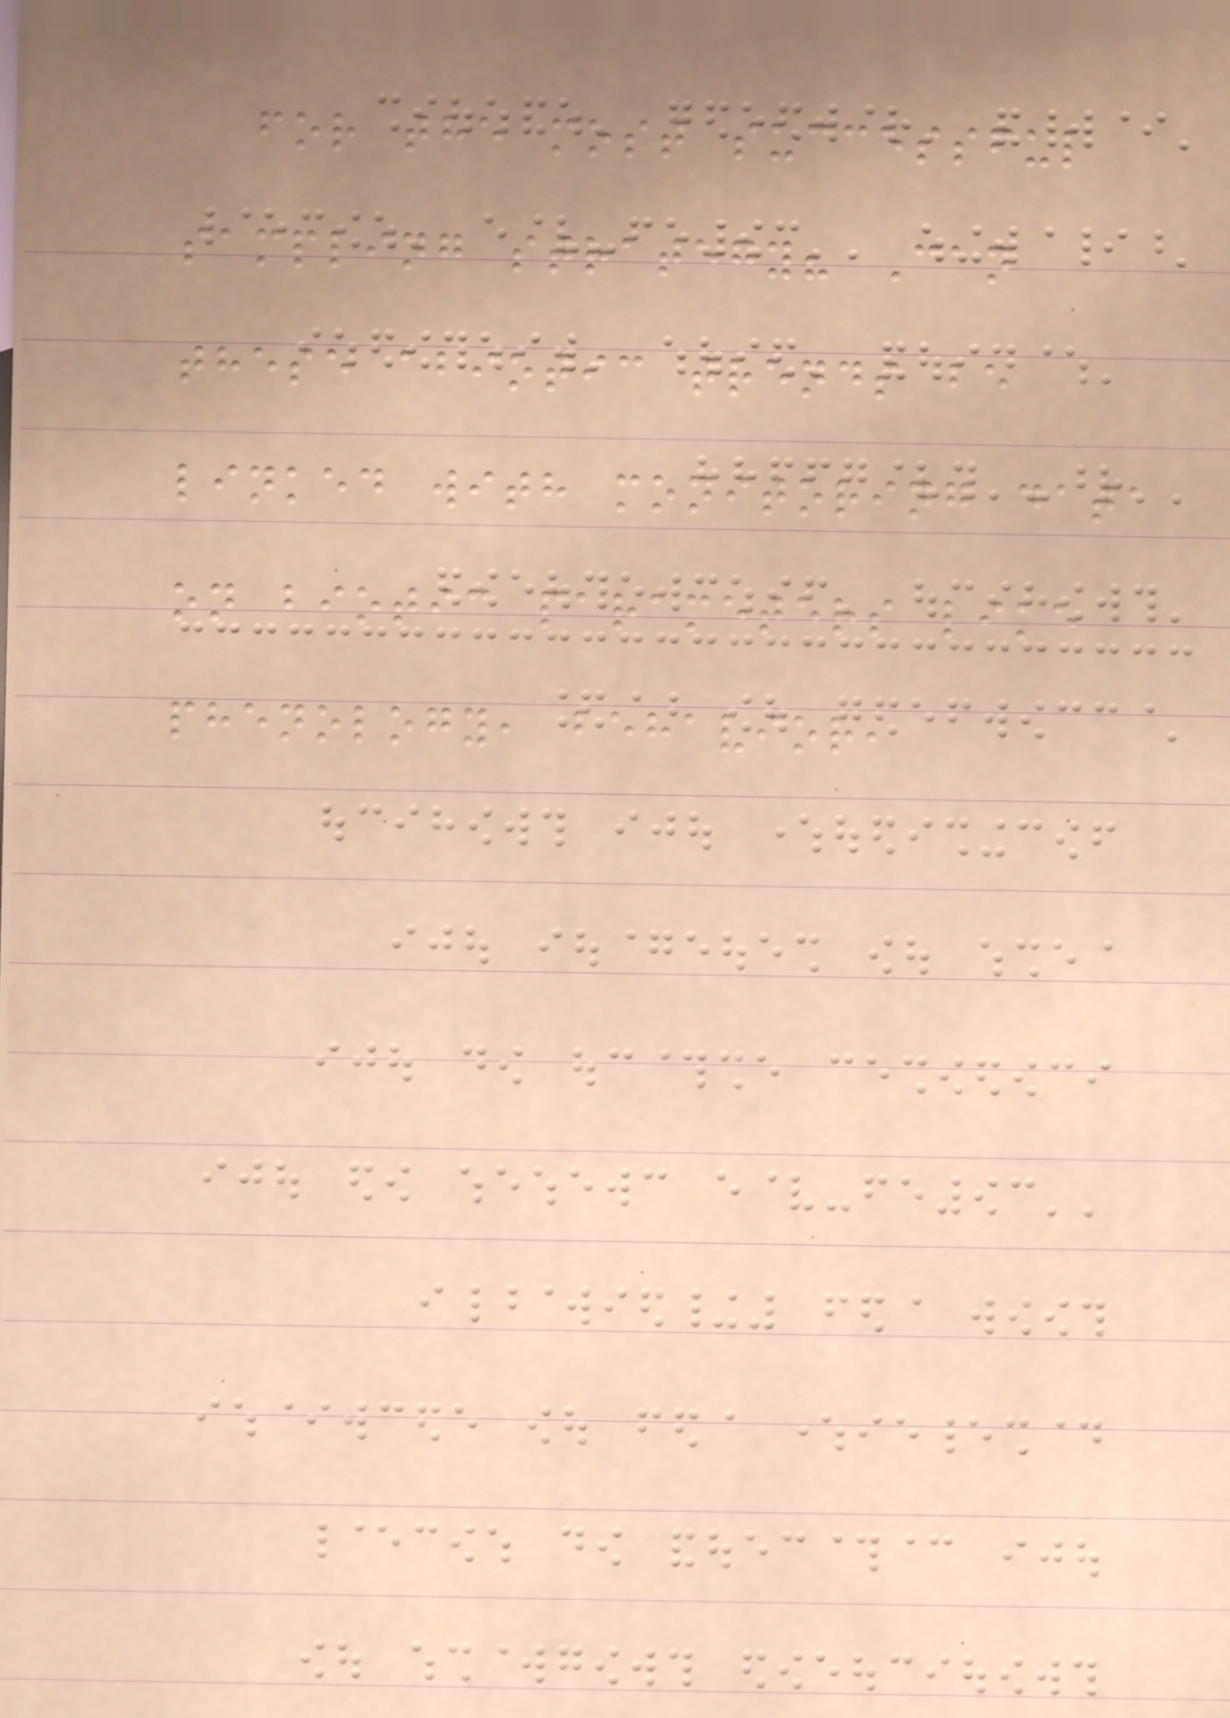for the most successful
sampling strategy? Can
these abiotic trends be
linked with monitoring data
on biotic parameters like
phenology, behavior,
